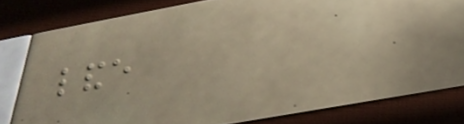lande
